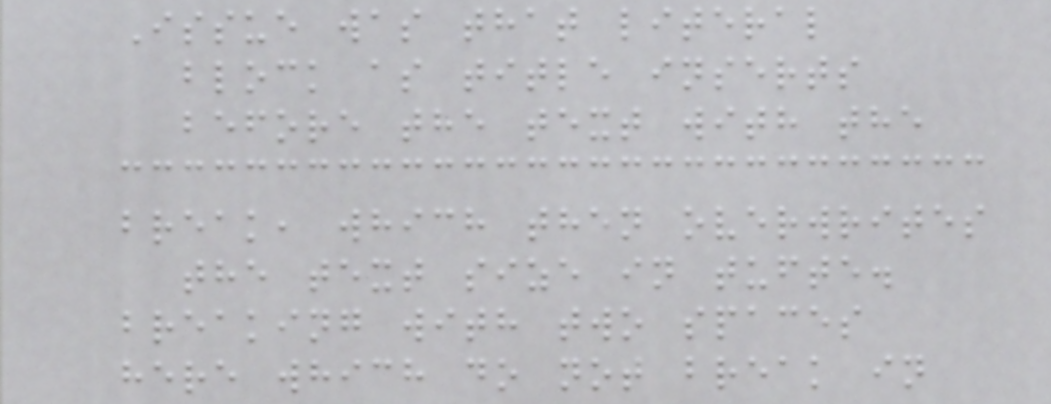Issue was that literal
block as title inserts
before the text with the
break, which then overwrites
the text size in tufte.
breaking with two spaces
here which do not break in
